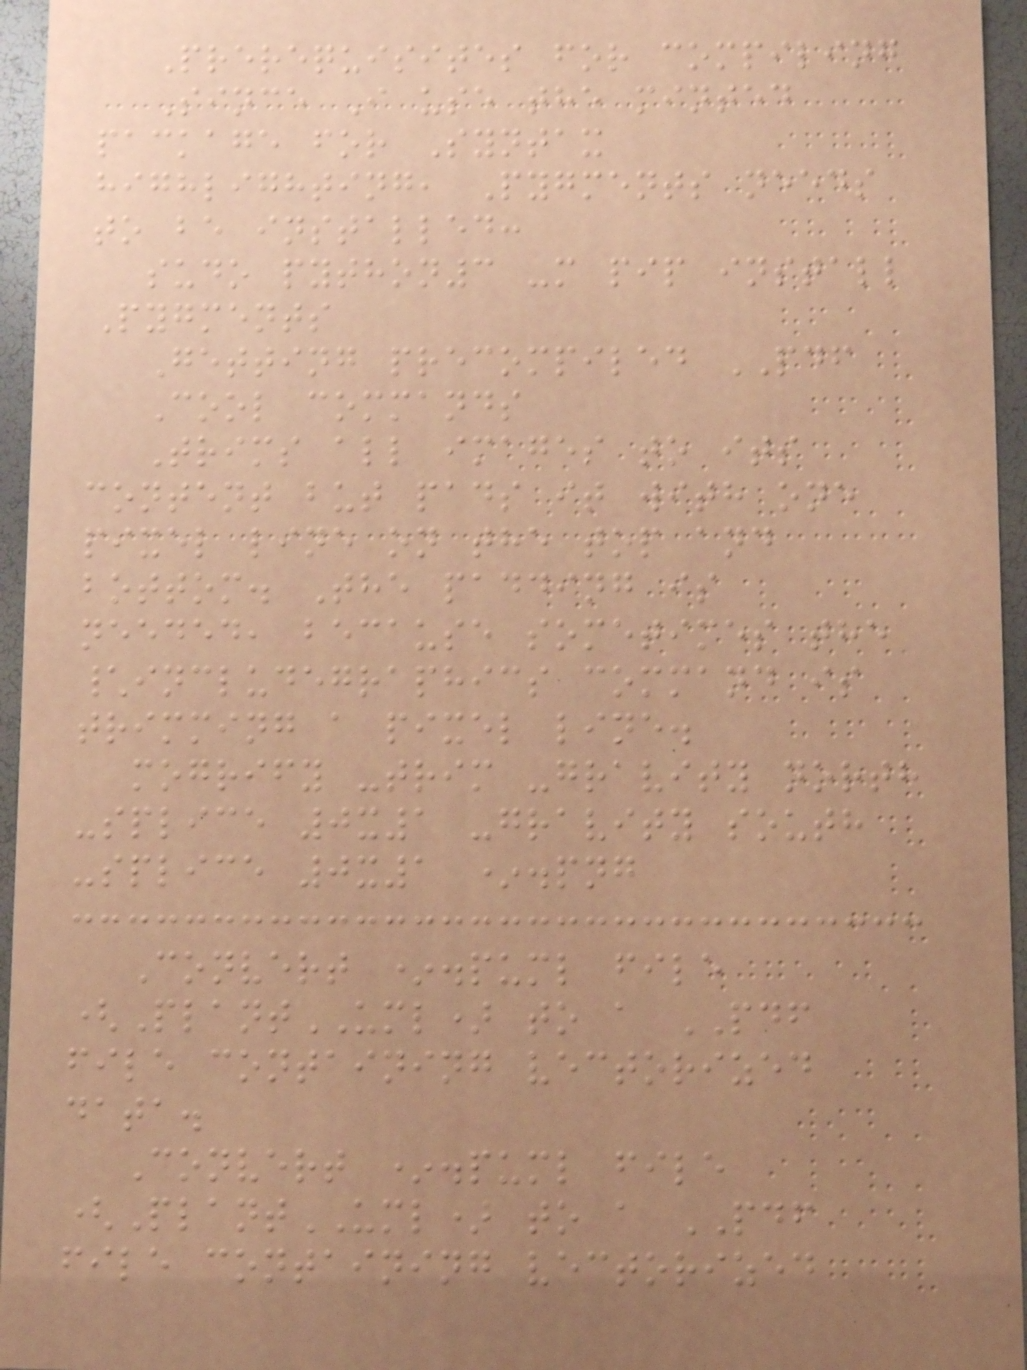Prerequisites for compiling
Since I use the minted
package for Syntax
highlighting, Pygments needs
to be installed:
sudo python3 -m pip install
Pygments
Getting precompiled PDF
Cool commands
Trims all images to its
content but pads it with one
pixel line on the top and
bottom. The padding is
needed, because sometimes the
\includegraphics command is
trimming a pixel line.
mogrify -trim -gravity north
-splice 0x1 -gravity south
-splice 0x1 *.png
Convert *.puml file
(PlantUML) to a PDF
file containing vectorized
data.
Convert *.puml file
(PlantUML) to a PDF
file containing vectorized
